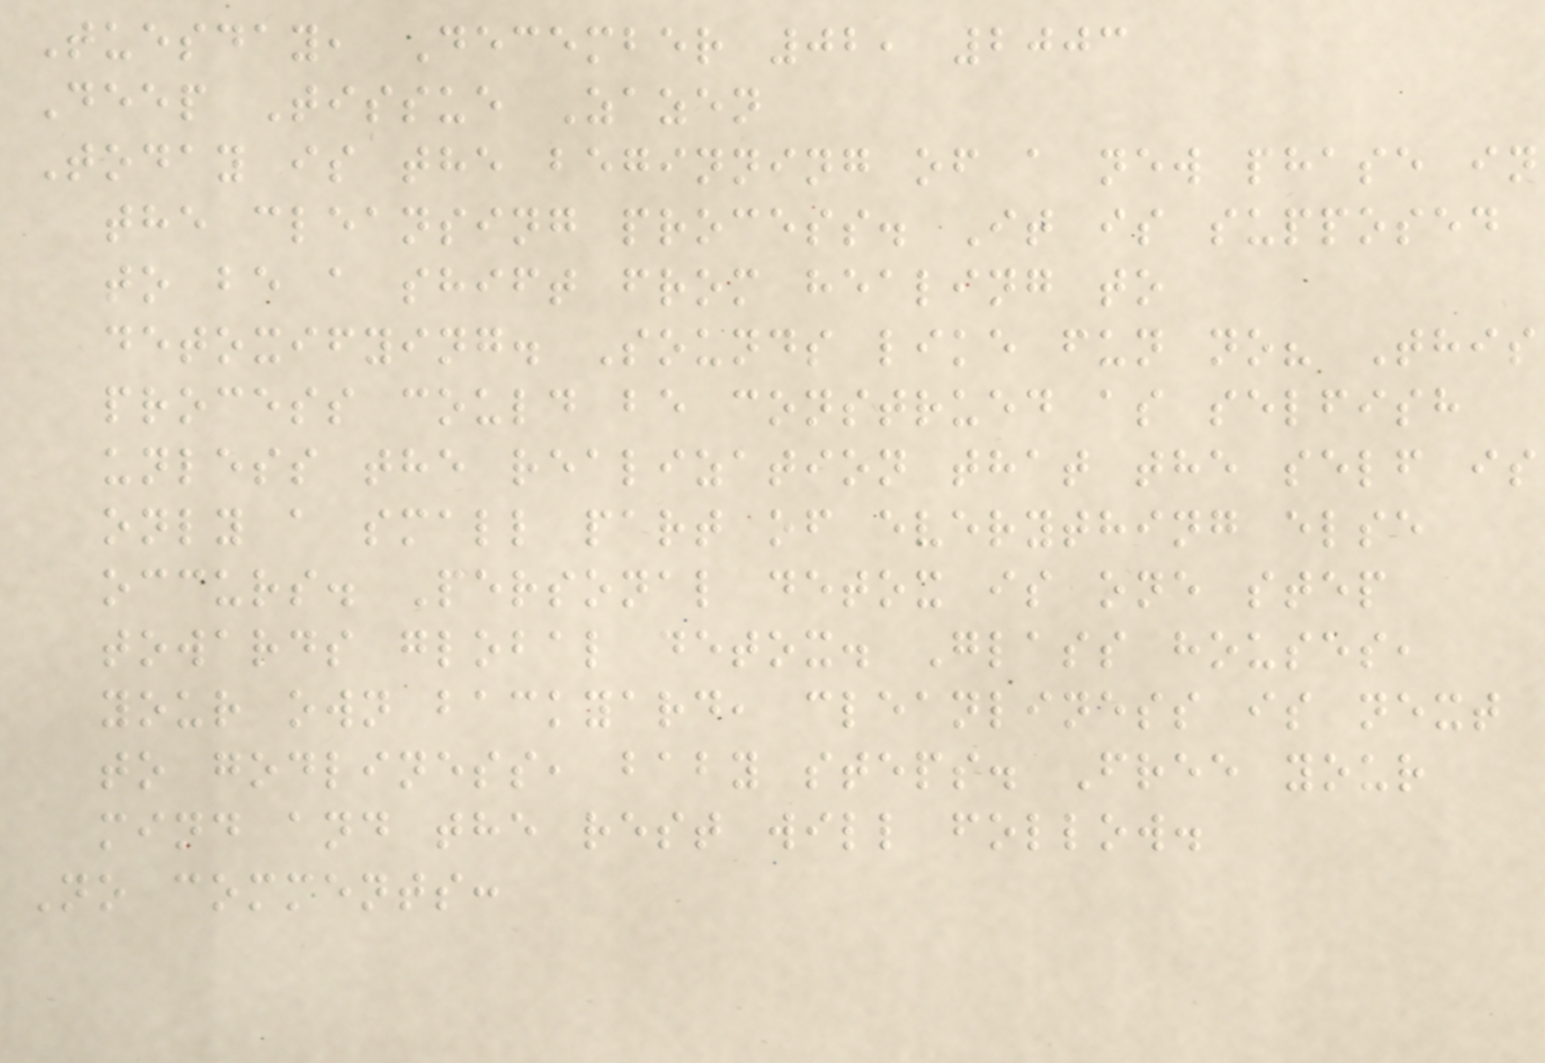Tuesday, December 02, 2003
Deep Tissue Zazen
Today is the beginning of a new phase in
the cleansing process. It is supposed
to be a shift from healing to
detoxifying. Sounds like fun no? This
process could be construed as selfish
unless the realization that the self is
only a small part of everything else
occurs. Personal detox is one step
towards global detox. Glass houses,
your own backyard, cleanliness is next
to godliness, baby steps. Free your
mind and the rest will follow.
No comments:
